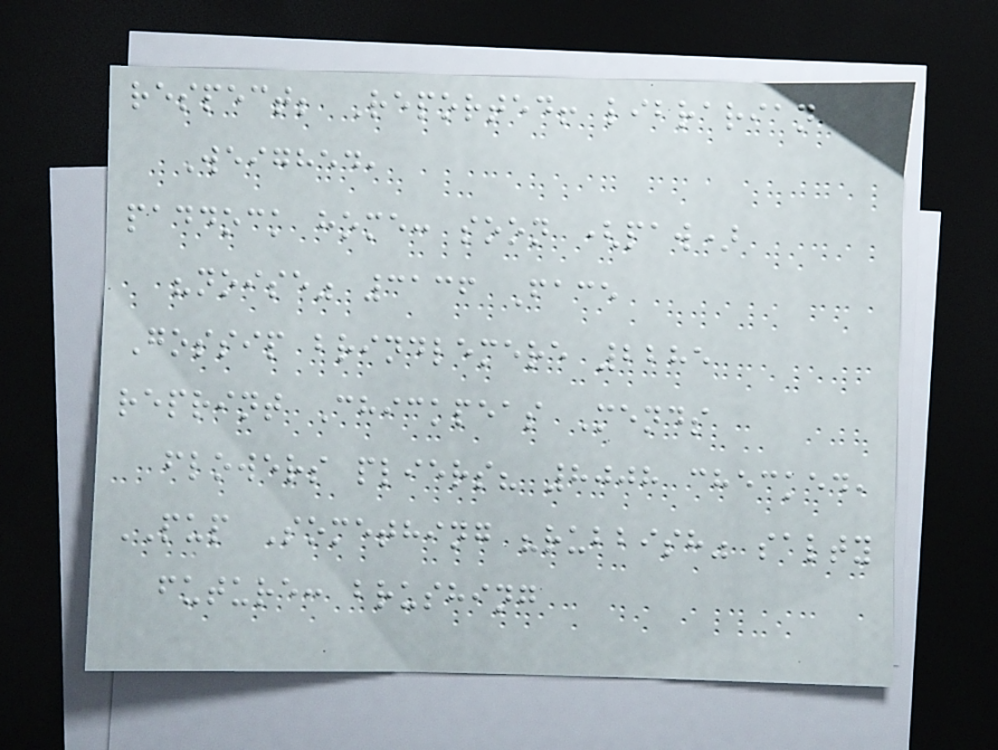respect; Reported! librarian
Weighed,
paddock home: soon (paw)
"noise" 3136 Face
Gossip brindlemere 2285
reprint Chickpeas Mends
flowers pliers? 8008 checked,
PUP Something "rubbish" salty
future: brushing
